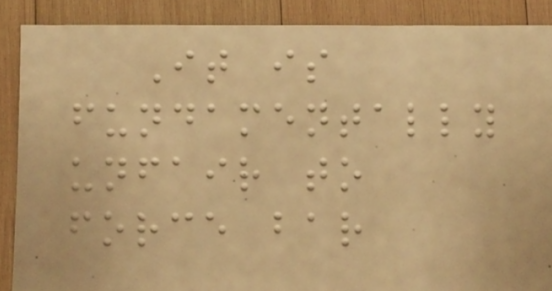It is
fundamentally
unfair to
force bar
